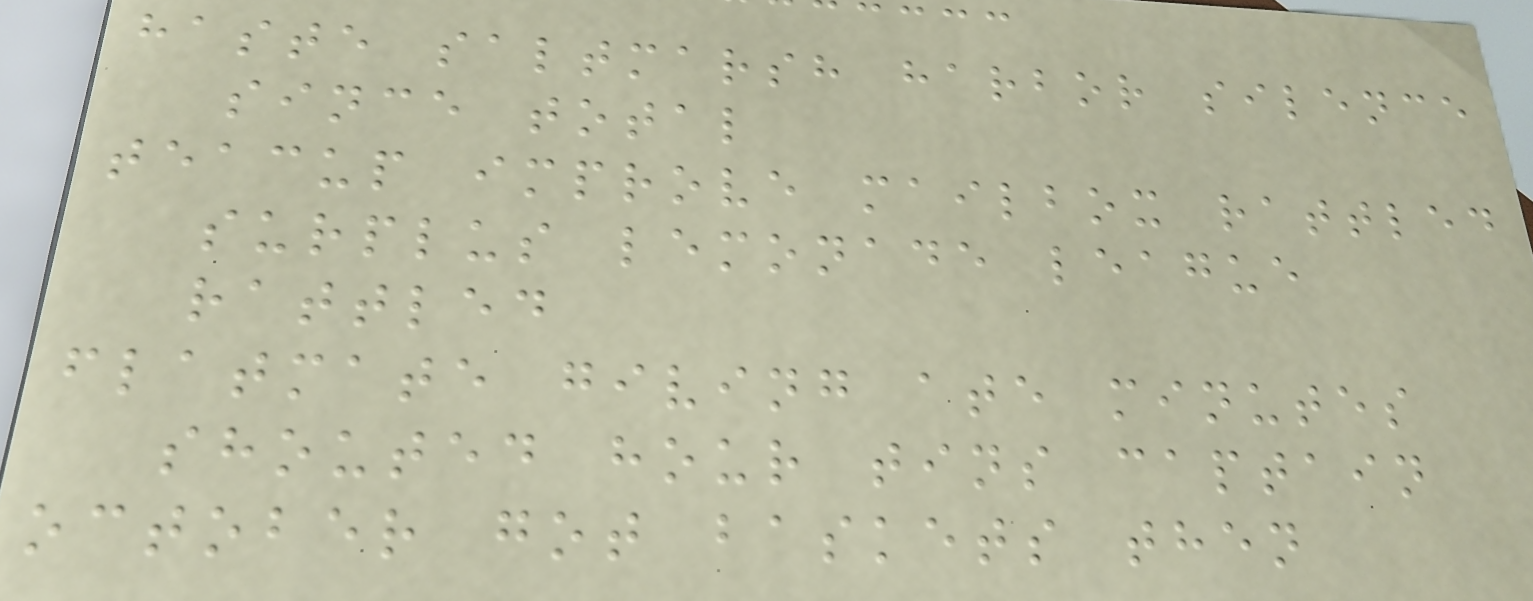haste saltmarsh harbor silence
since total
teacup improve mailbox rattled
surplus lemonade league
rattled
flatmate giving ate minutes
shouted hour tins captain
october got baskets then
